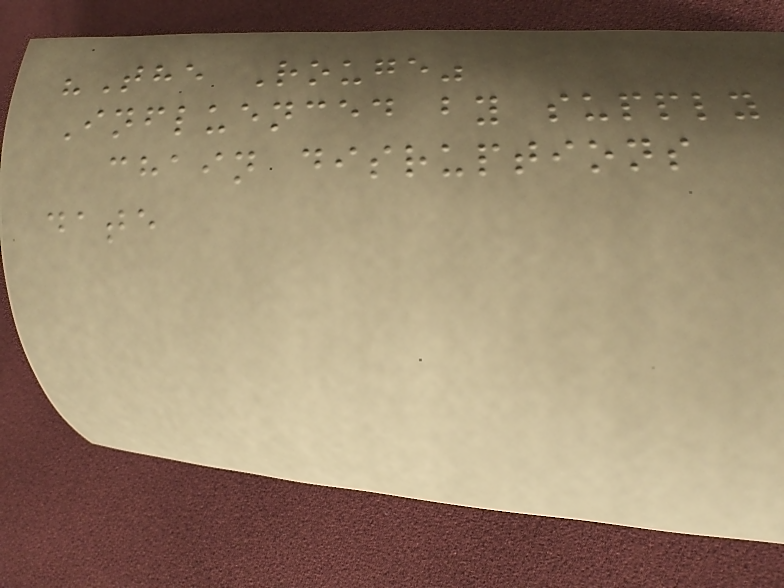"The Rouge"
Influenced by supply
chain disruptions
date
